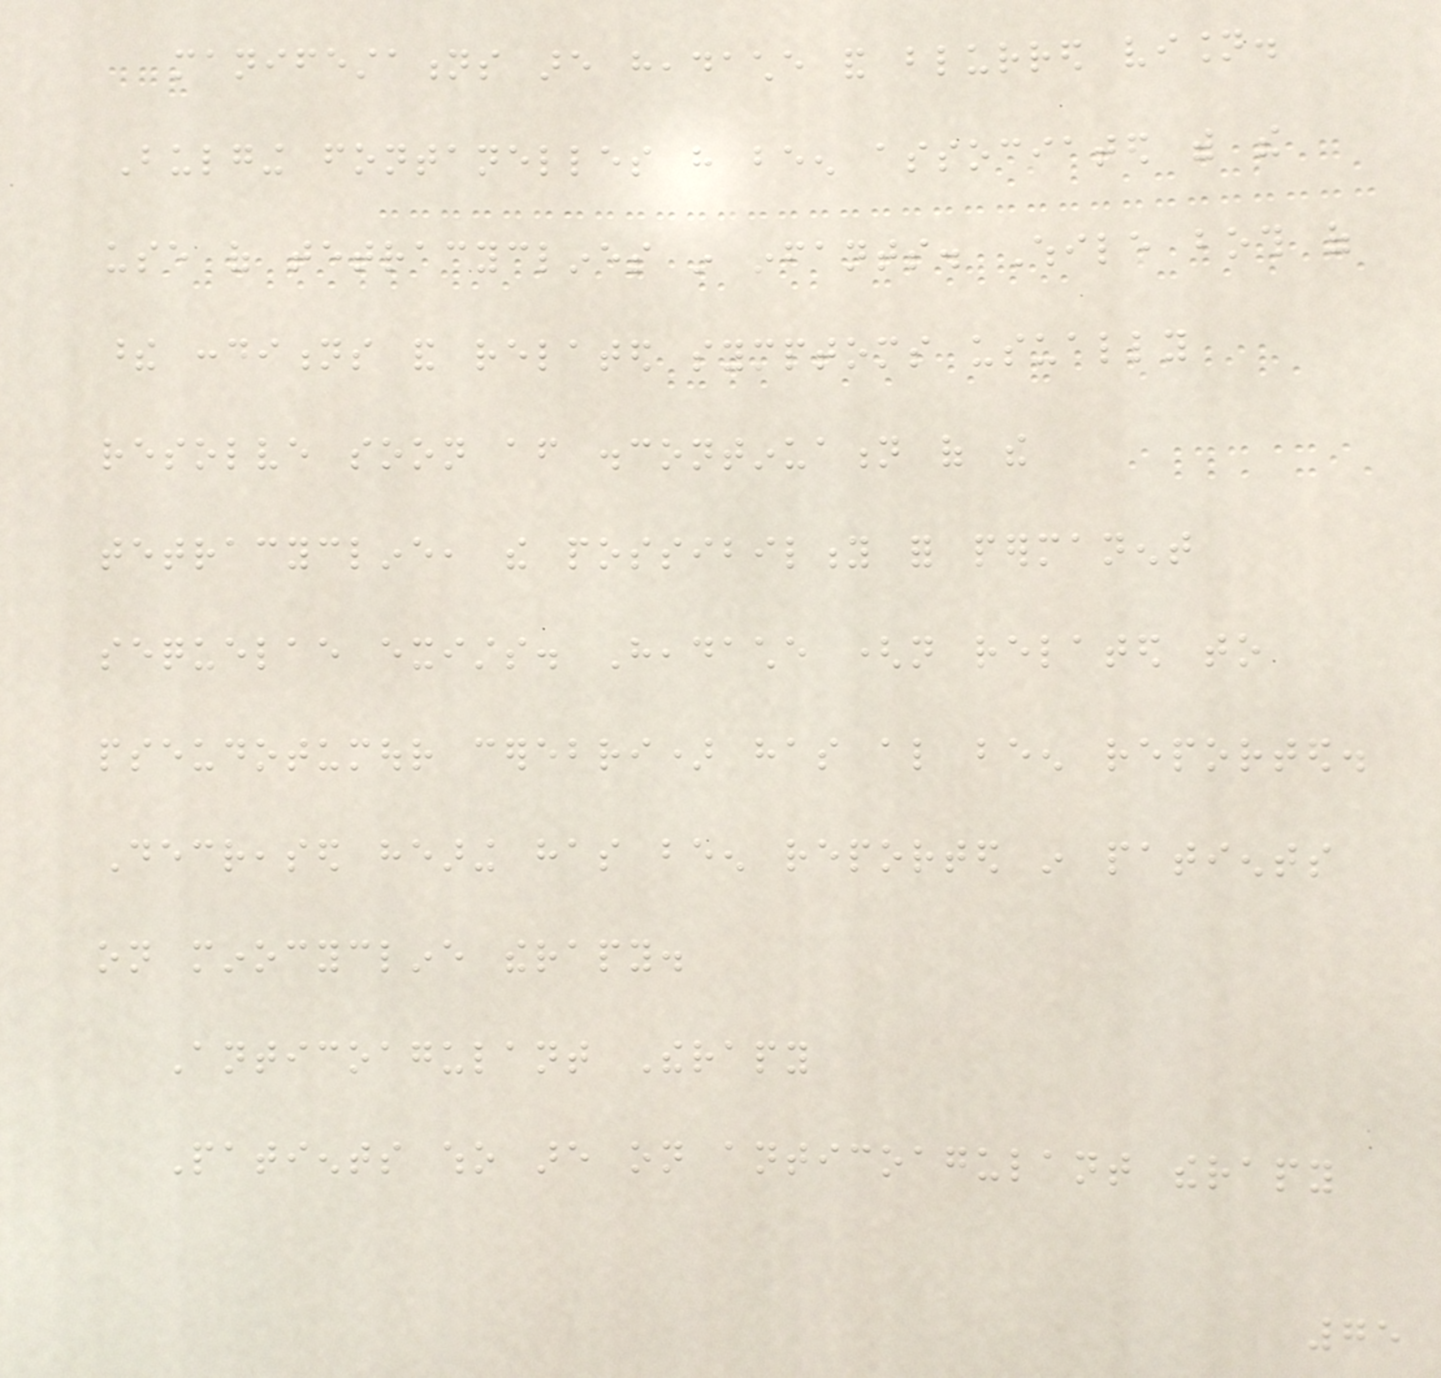manifestations are headache and blurred vision.
Bulging fontanelles have been associated with the
use of tetracyclines in infants. While both of
these conditions and related symptoms usually
resolve soon after discontinuation of the
tetracycline, the possibility for permanent
sequelae exists. Headache (not related to
pseudotumour cerebri) has also been reported.
Decreased hearing has been reported in patients
on minocycline therapy.
Anticoagulant Therapy
Patients who are on anticoagulant therapy
75
